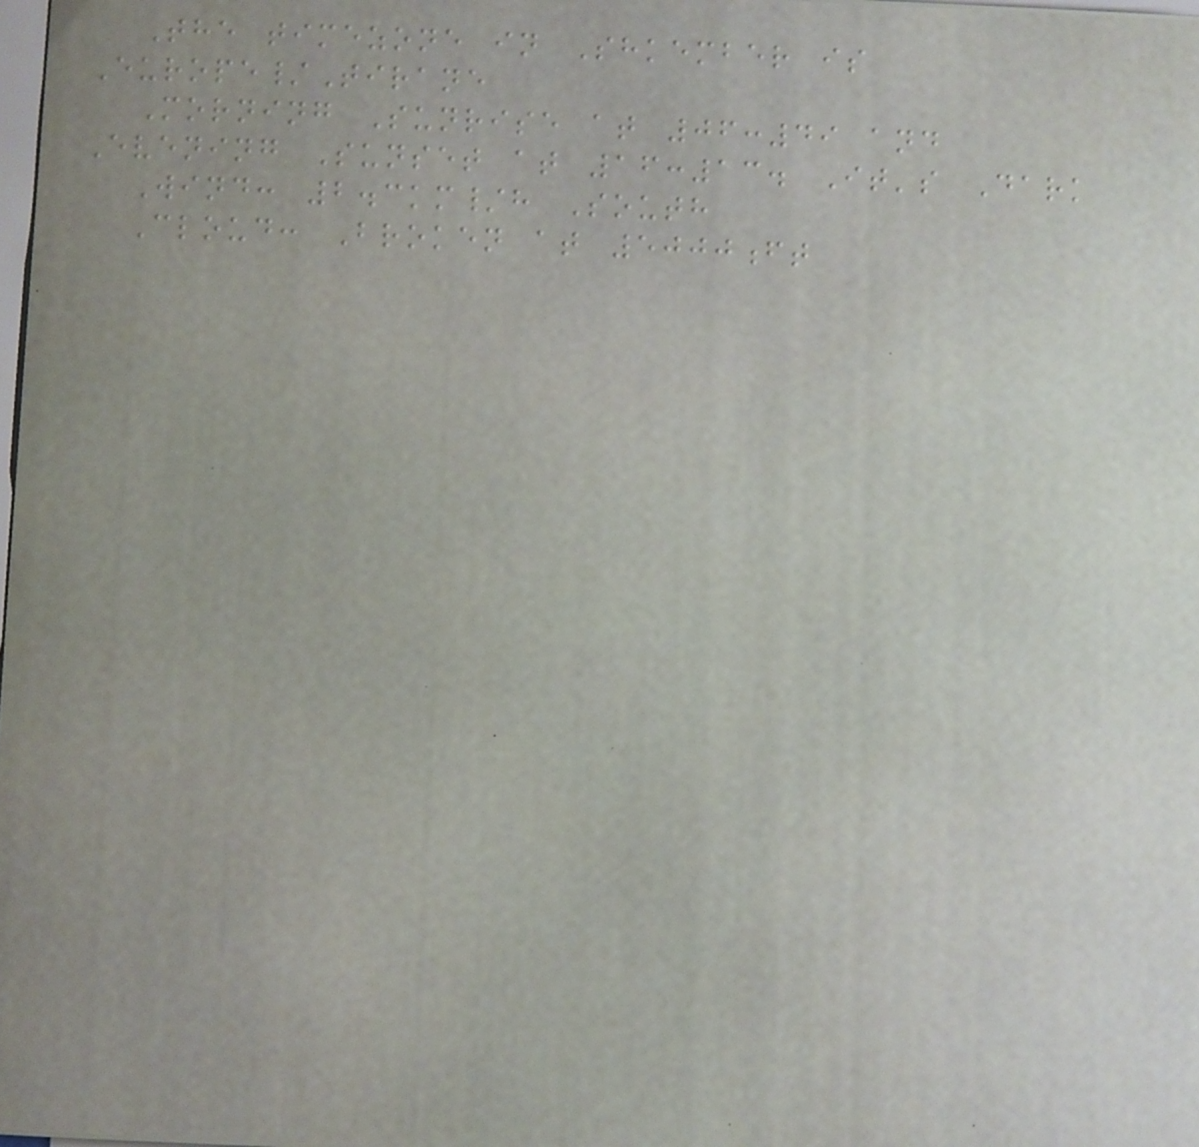The timezone in Shkember is
Europe/Tirane
Morning Sunrise at 06:49 and
Evening Sunset at 16:13. It's Dark
Wind: 2.3km/h South
Cloud: Broken at 5000ft
